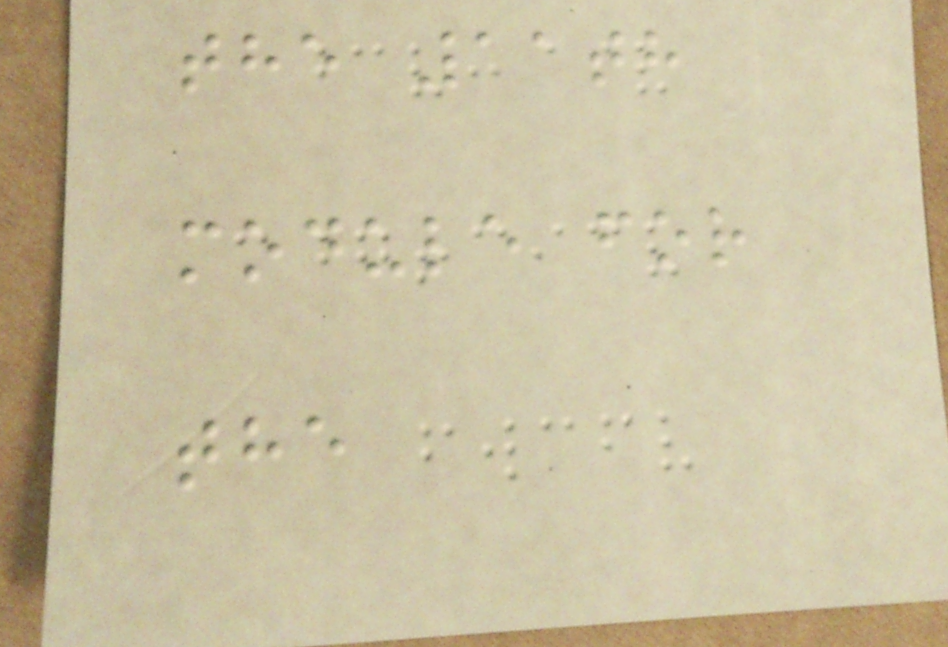the 11th
module for
the
